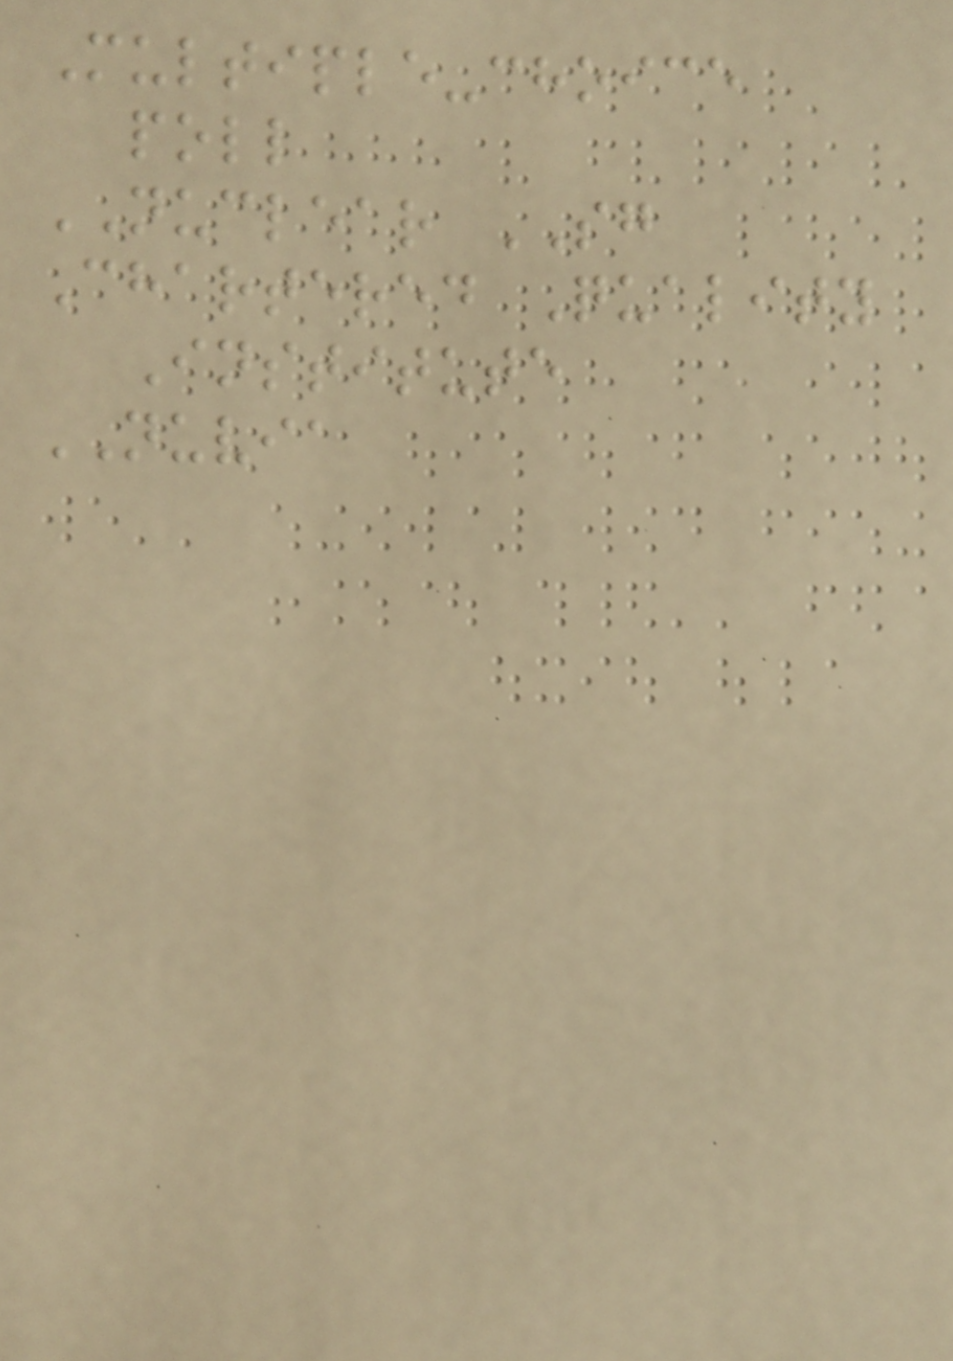Multiple-choice
poll
NUCLEAR SG
Chartered Quality
Institute
NUVIA
